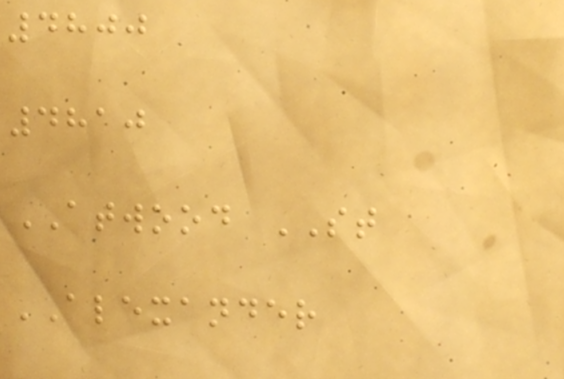4800
4810
ATWOOD ST
ALEXANDER
